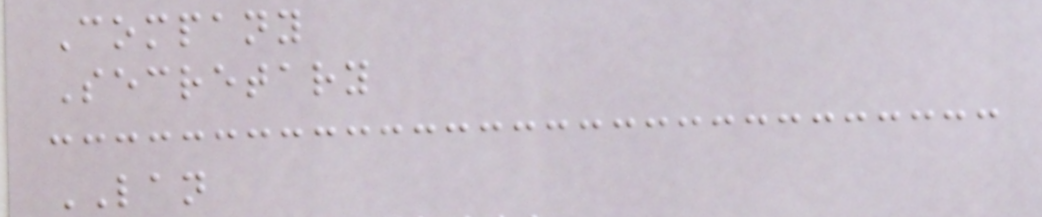Company
Secretary
LAN
